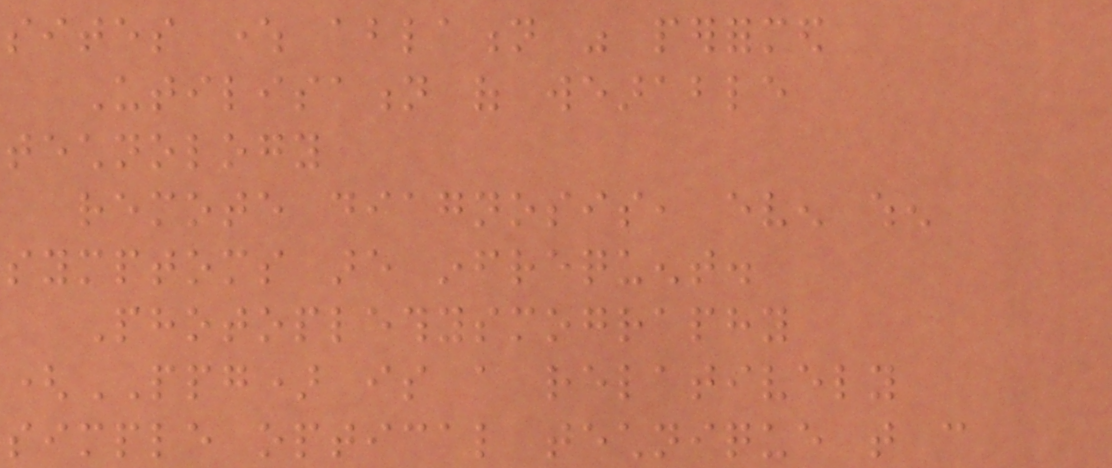sites where ablation was performed
Utilisation of wearable
technology
remote diagnosis, even when
symptoms are infrequent.
Photoplethysmography
(PPG) is a relatively
simple optical technique that can
